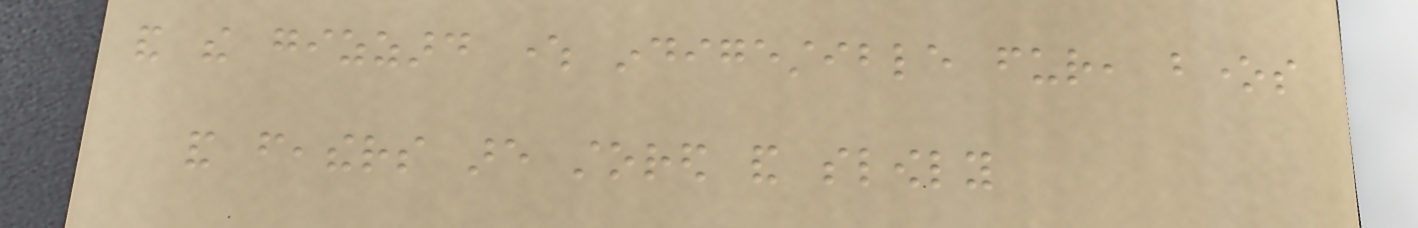and the gizzard where indigestible fur, bones
and feathers are stored and slowly
